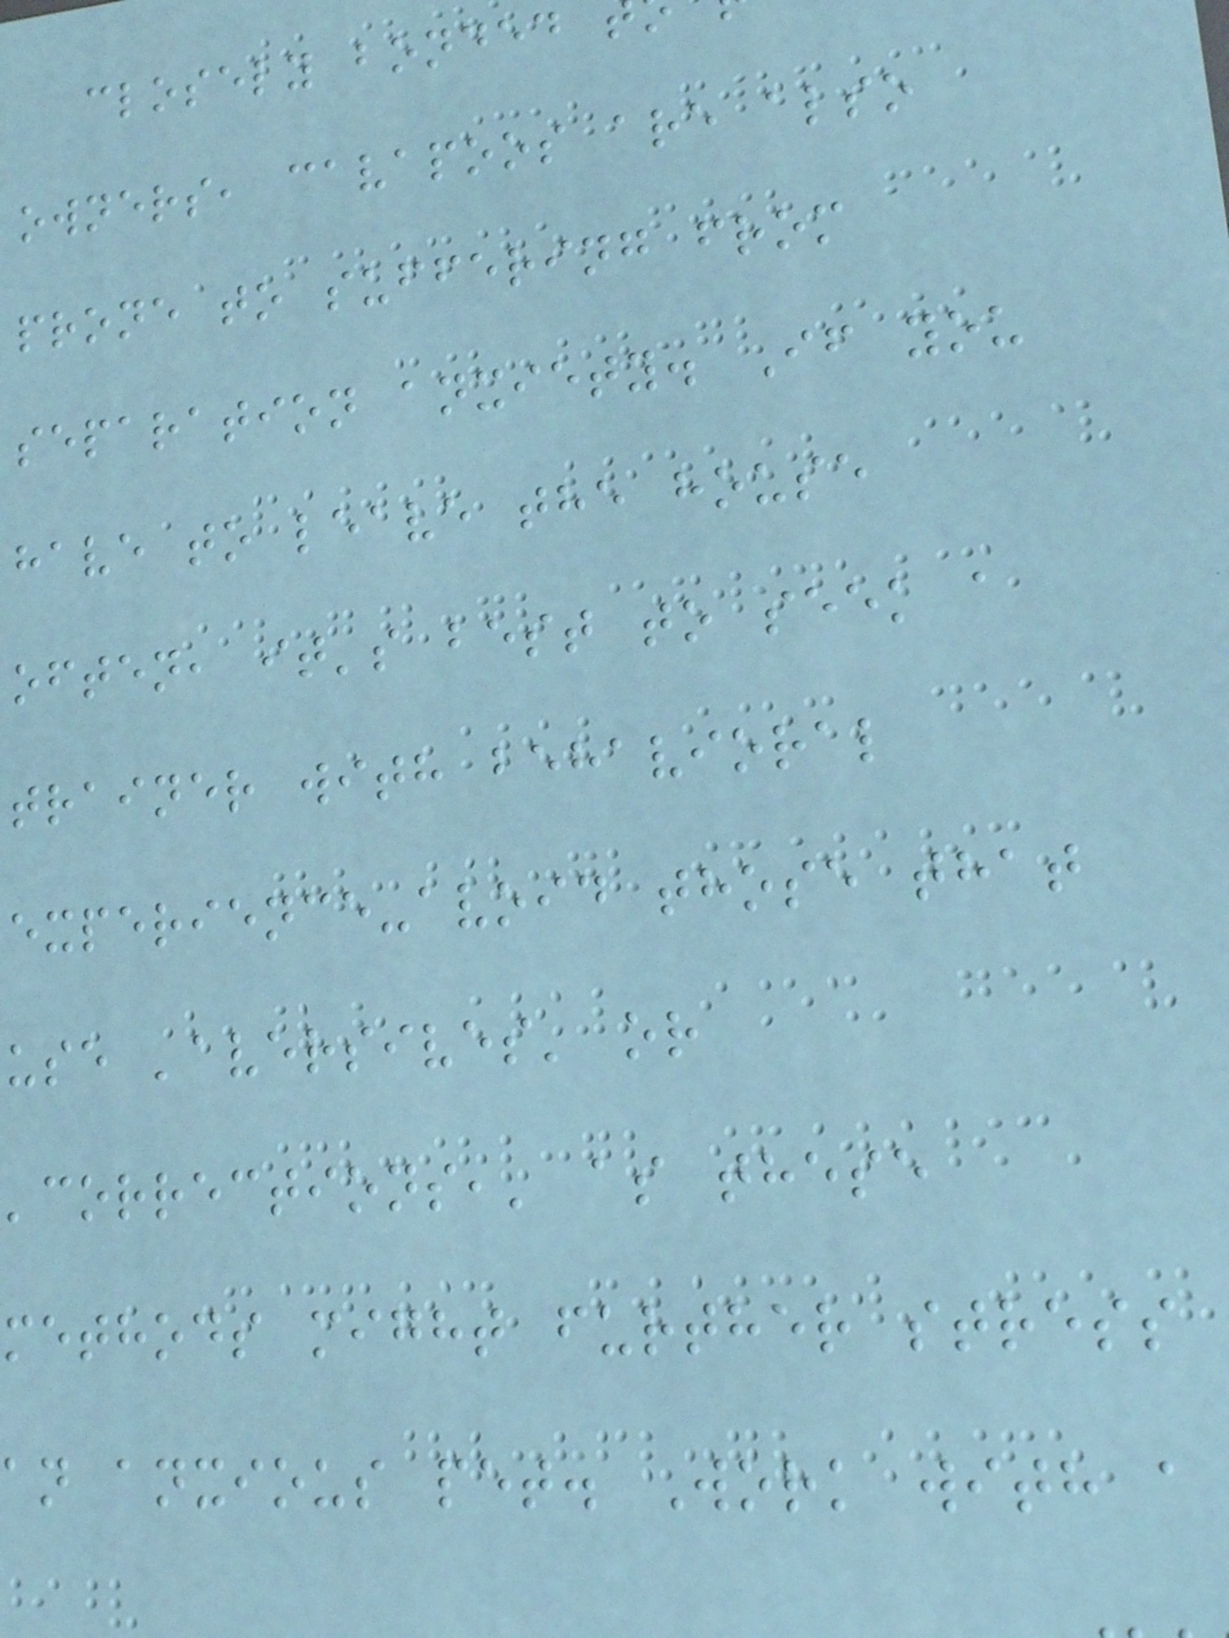closely bonded
owners, cavapoos are also
prone to suffering from
separation anxiety. If you
have to leave the house
often, it's best to seek a
trainer with behavioral
experience-avoid those that
use 'aversives' or
'corrections,' as these
methods might further stress
an anxious pet. Work with a
